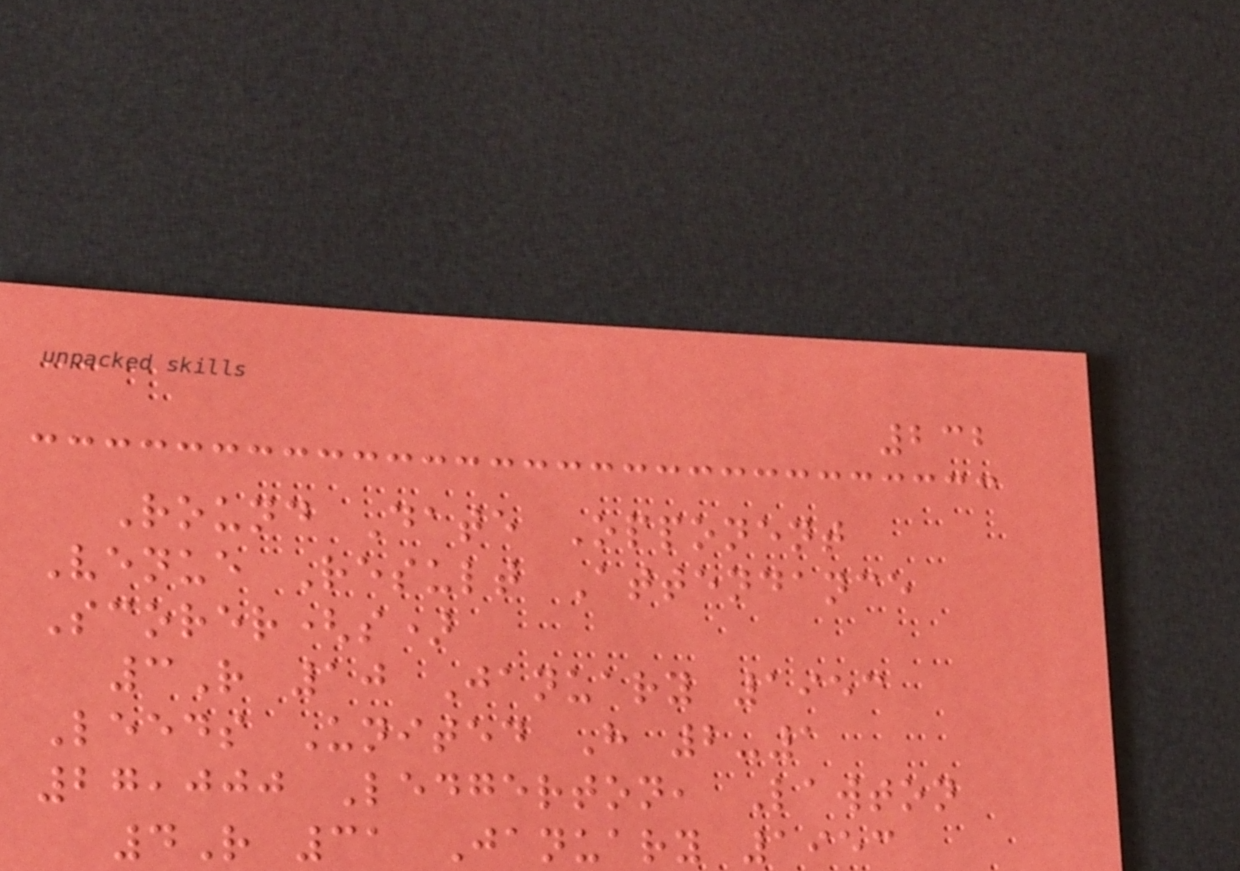232
Round Date Opponent
Venue Result Attendance
Scorer(s)
3R 10 January 1953
Leeds United H 2-1
27,000 Ledgerton, Lawton
4R 31 January 1953
